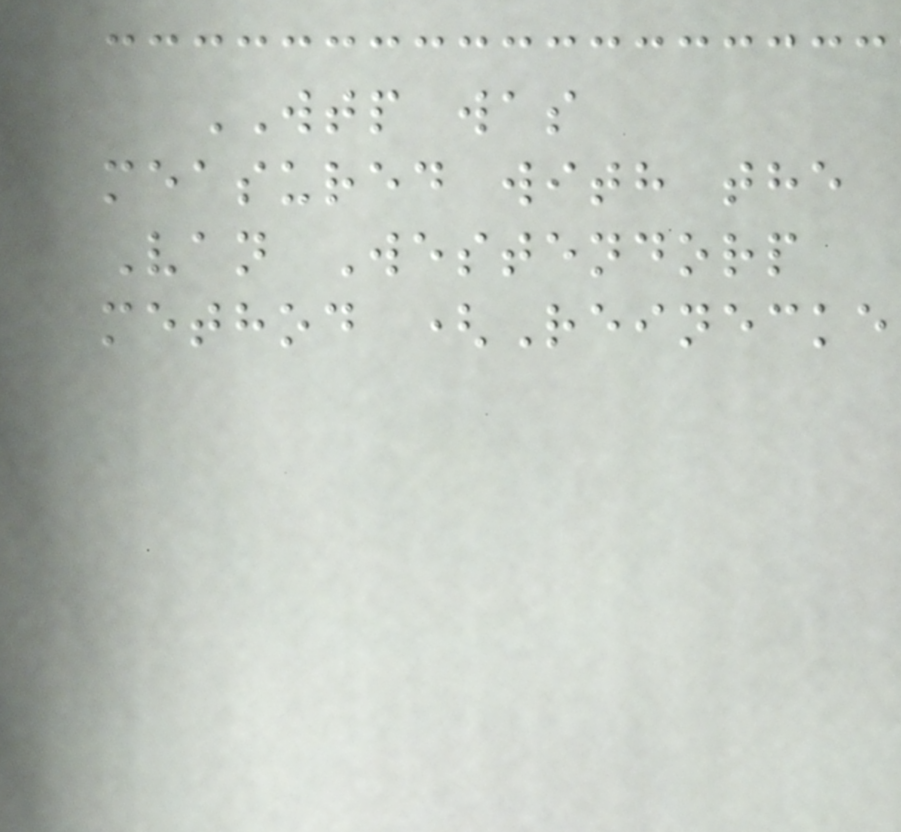WTP was
measured with the
Van Westendorp
method (Reinecke
